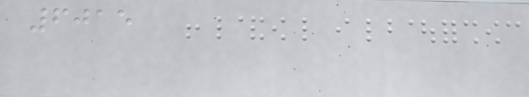6015
